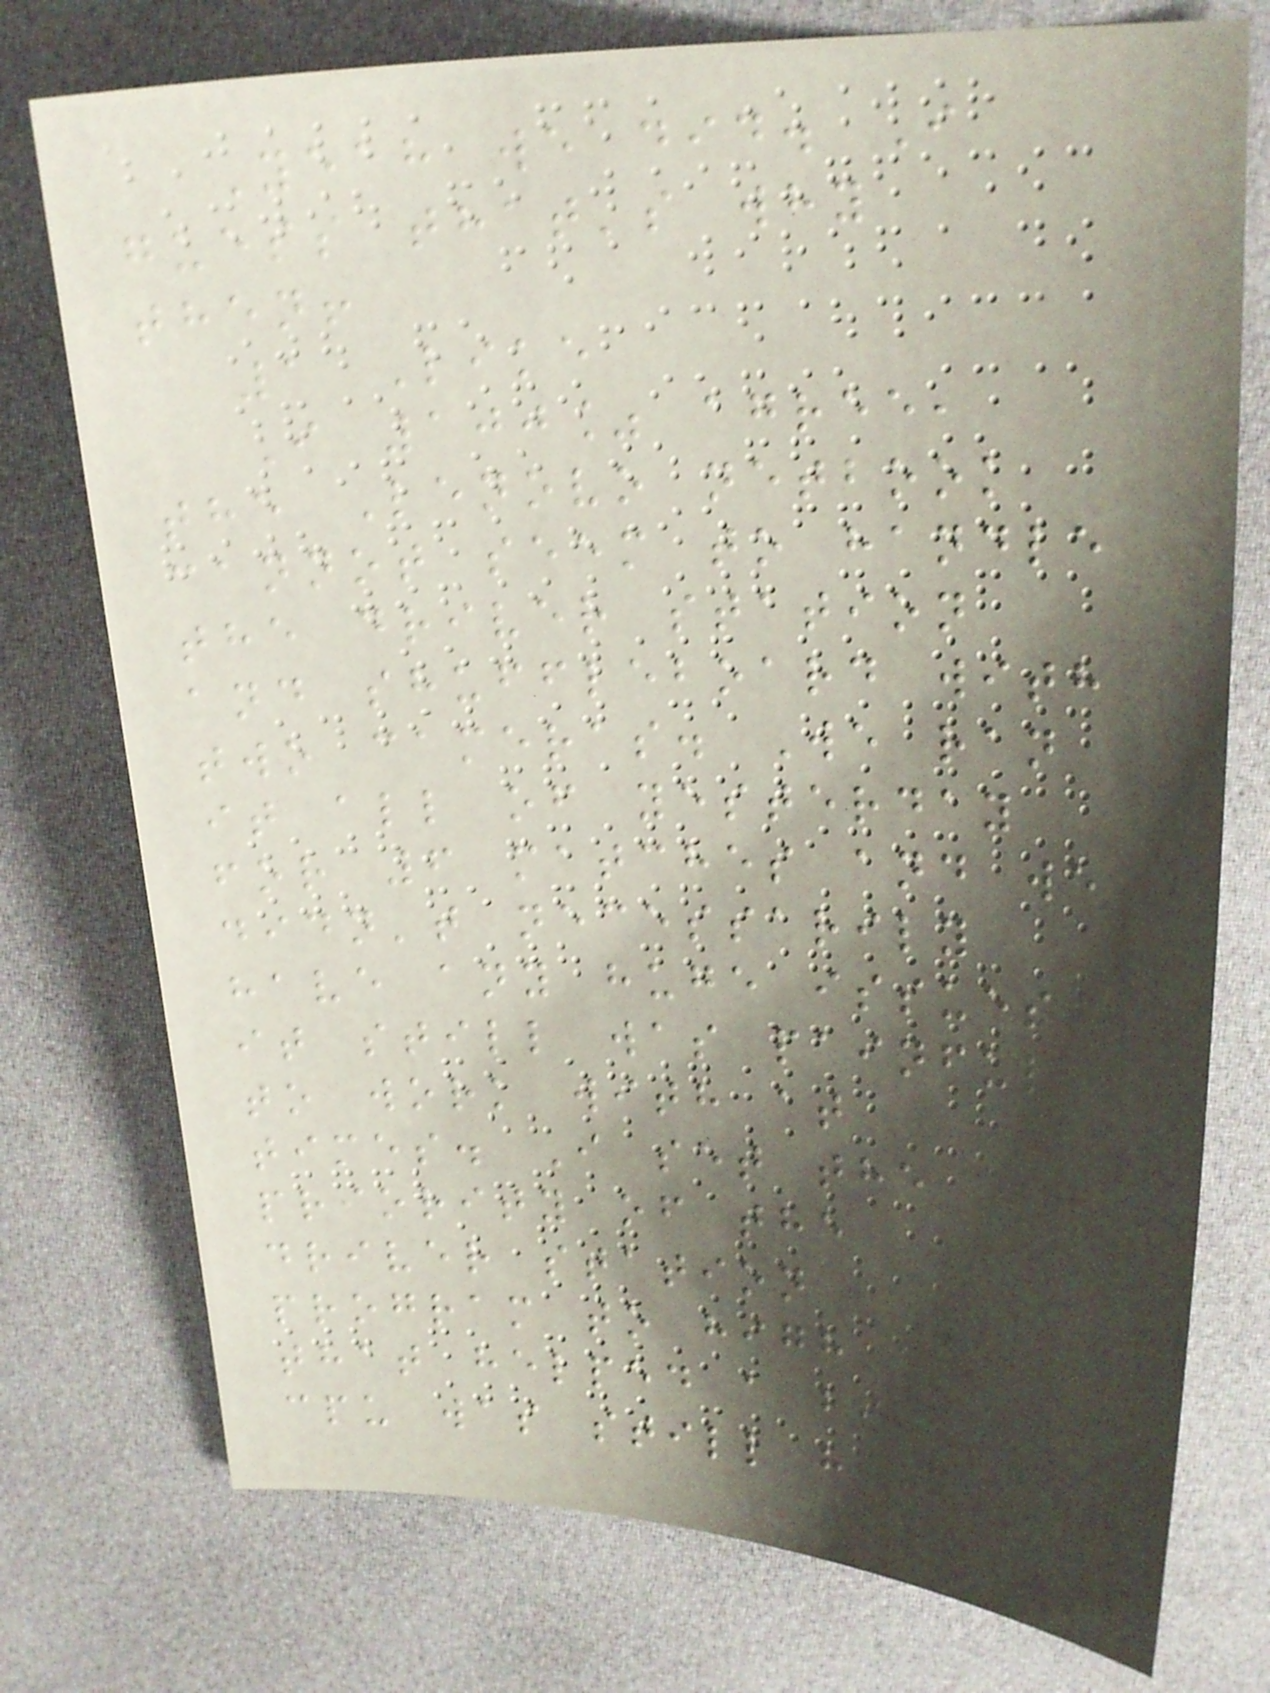Yeah we did. I
guess that's why
then!
1 Like
I 100% agree,
the Lenovo netbook
cannot seem to handle
the driver station
and shuffleboard with
two cameras. We ran
it all of yesterday
for 6 matches and we
didn't necessarily
have any huge issues,
it still was painful
to work with at
times. I set the
priority of the
driver station
program to high and
that helped a bit but
cpu was still higher
